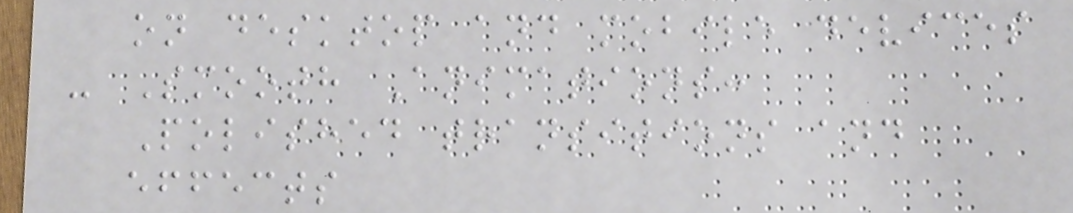on desktop and mobile devices
- Smooth Animations:
Polished transitions and
effects
